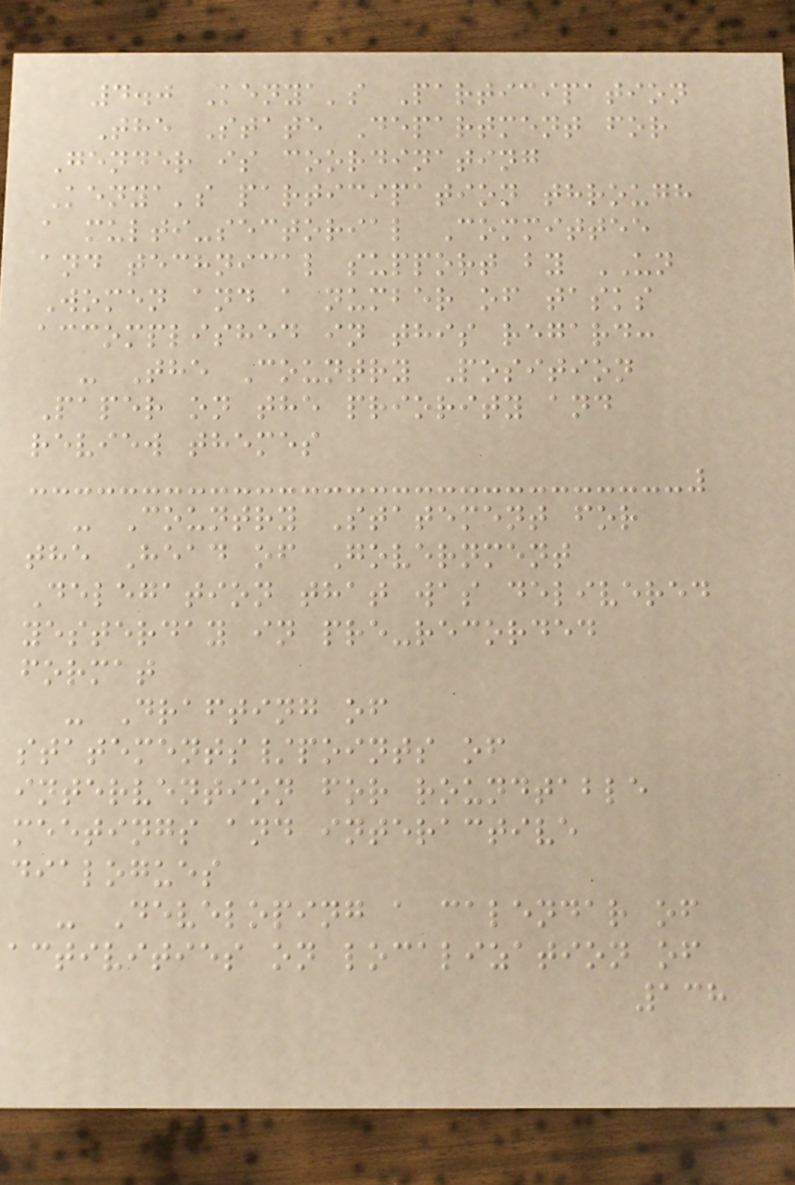4.0 Kenya's Participation
The State Department for
Gender is coordinating
Kenya's participation through
a multi-sectorial Committee
and technical support by UN
Women and a number of tasks
accomplished in this regard:
- The Country Position
Paper on the priority and
review themes
- Country Statement for
the Head of Government
Delegation that was delivered
yesterday in pre-recorded
format
- Drafting of
statements/points of
intervention for roundtable
meetings and interactive
dialogues
- Developing a calendar of
activities on localization of
138
